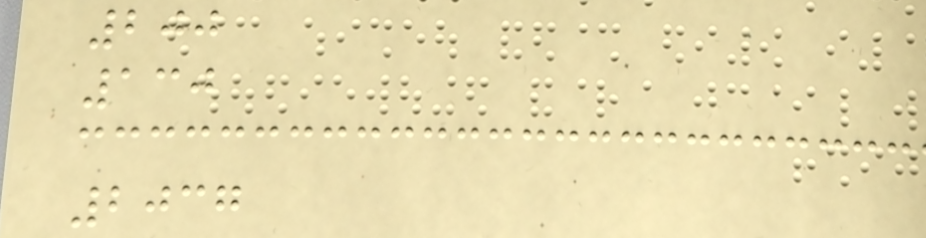200
130
2037
